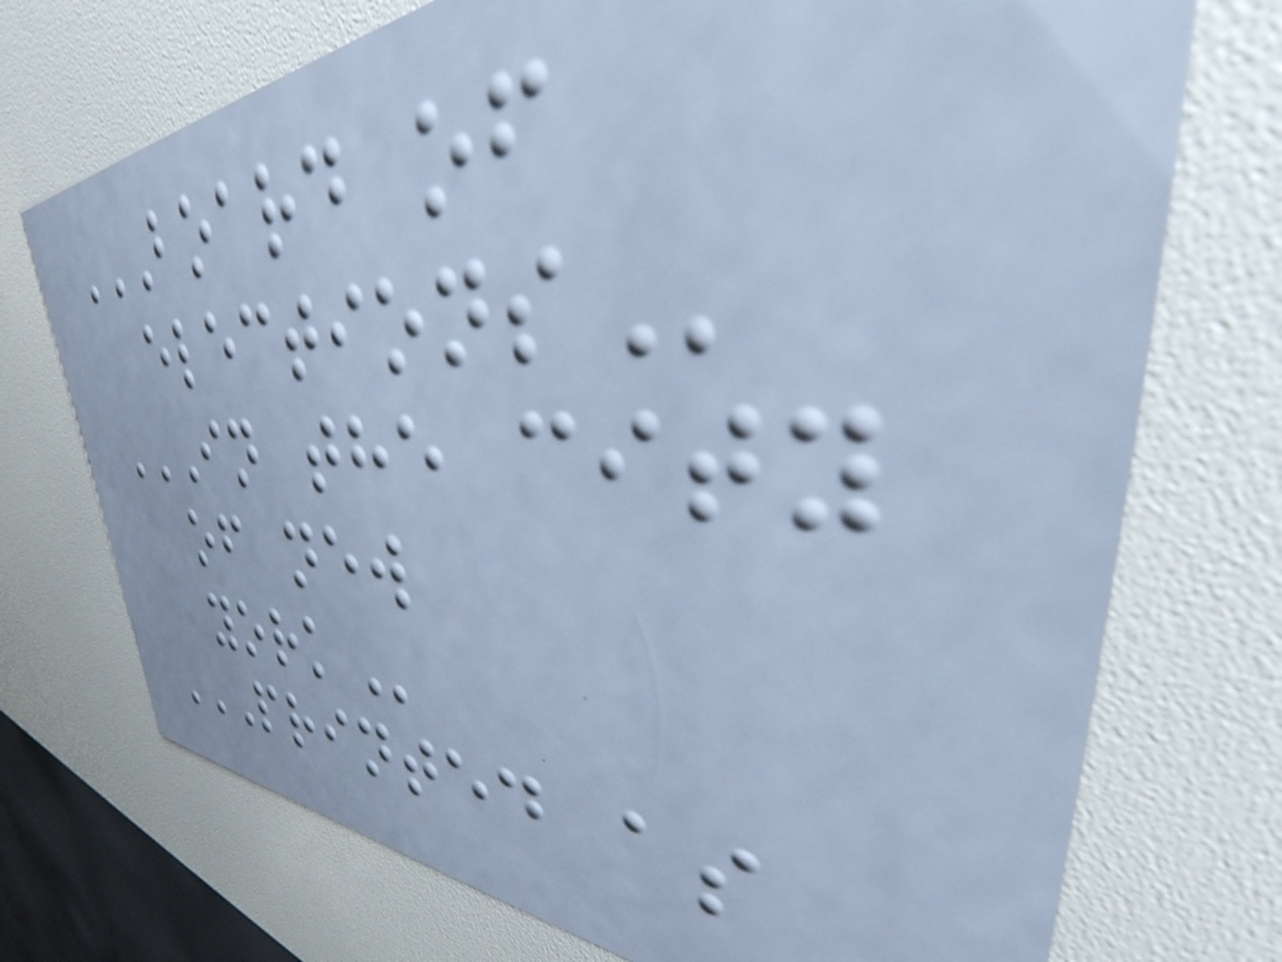BOARD OF
ELECTIONS
IN THE CITY
OF NEW
YORK
PRINTED AS
